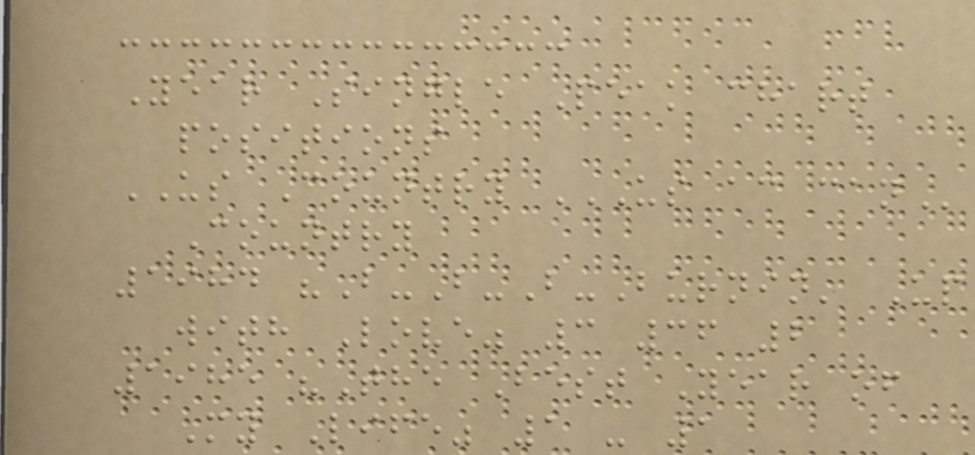Year Single Peak chart
positions
US Country US AC CAN
Country
1984 "B-B-B-Burnin' Up
with Love" 3 36 2
1985 "The Best Year of
My Life" 1 - 1
